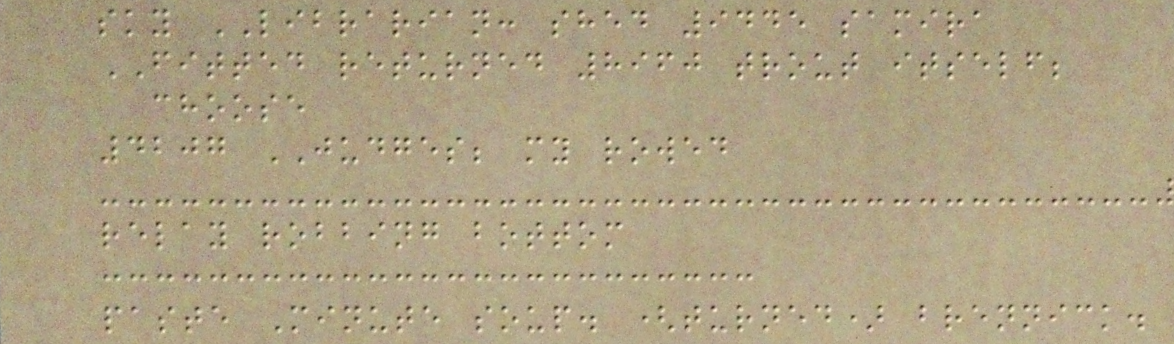sky LIBRARIAN: shed 9445 samira
FITTED returned 8960 trout itself;
choose
4207 JUDGES; my rowed
relay robbing bottom
paste Minute soup. (turned) brennick.
